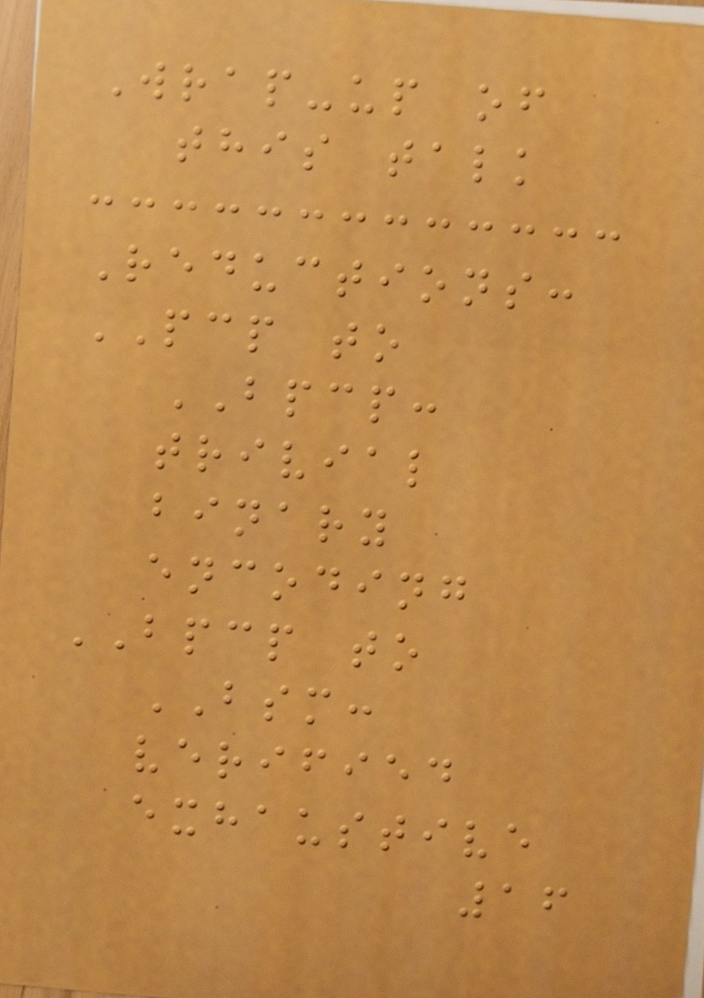Wrap-up of
this talk
Reductions:
PCP to
BPCP:
trivial
binary
encoding
BPCP to
BSM:
verified
exhaustive
16
